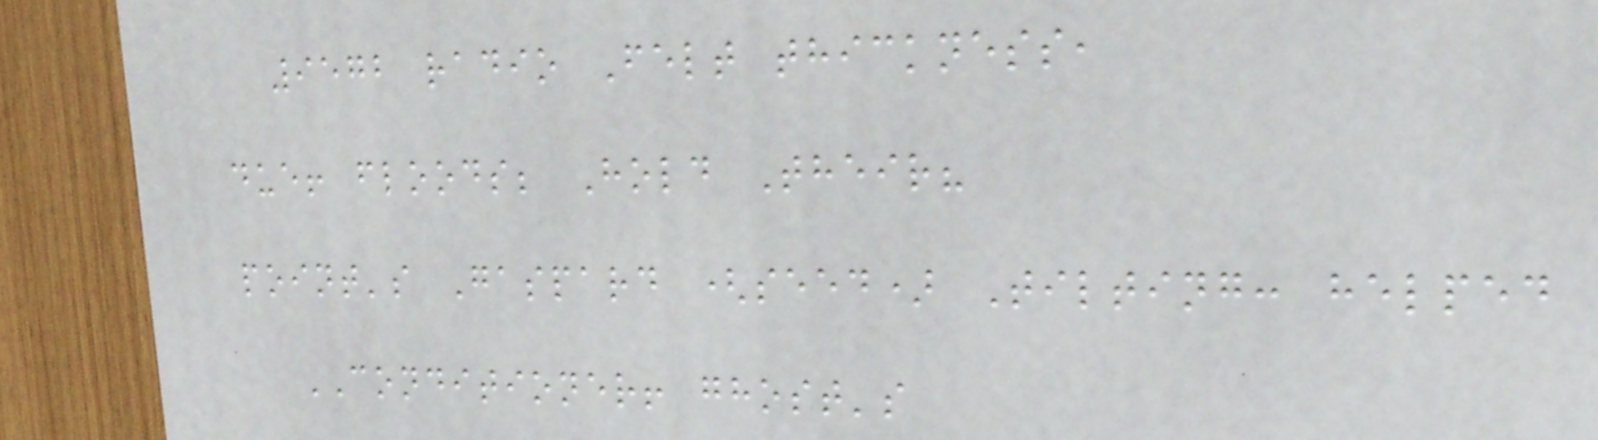9572 radio Felt thickness,
due! floods; Hold Their?
point's Gaspard (seed) Tilting: helped
CONDITIONER! ghost's
